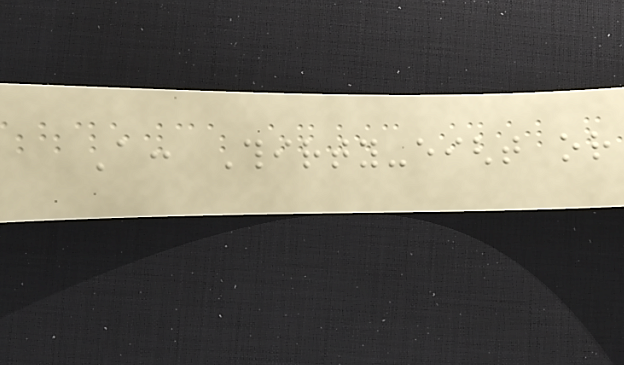A: Thirty-eight or
